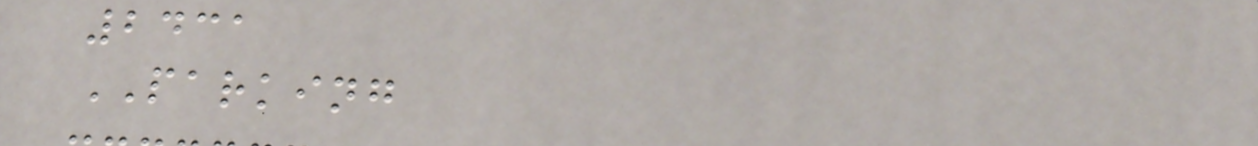2431
PARKING
